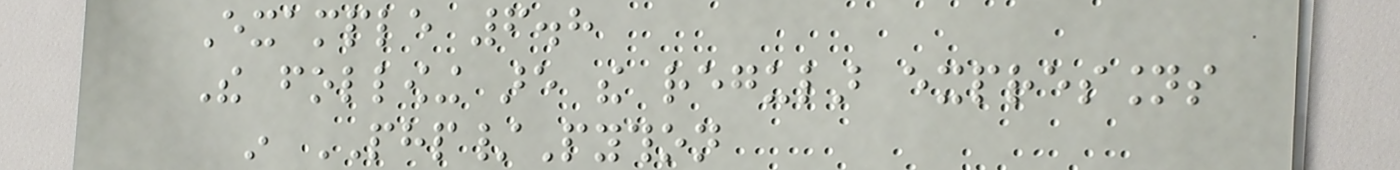Example 6.8
The following are the regular expressions
in PHP/Python
